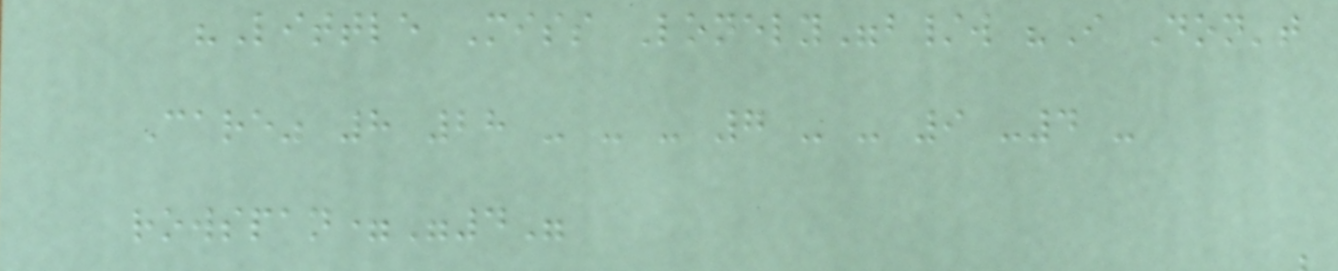"Little Miss Lonely"b/w "I Don't
Care" 8 28 - - - 7 - - 9 -4 -
rowspan="4"
